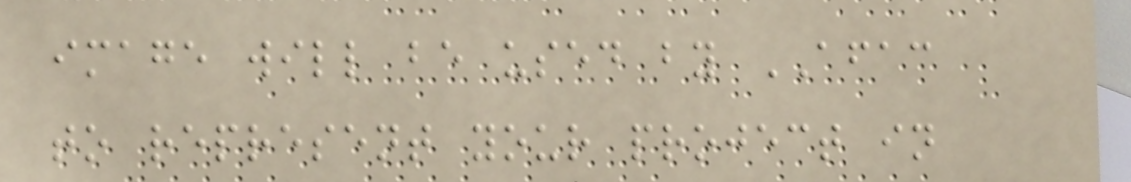image will be used by AFAC
to represent your project in
